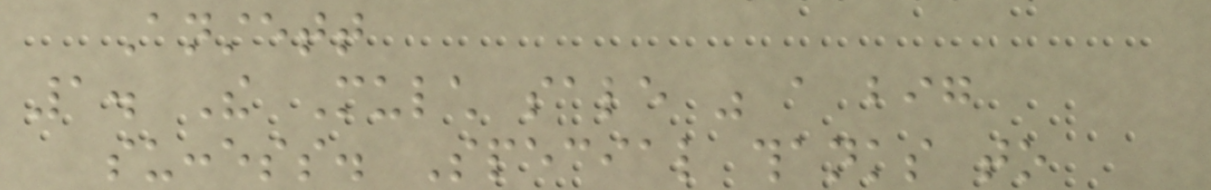Anstett
1. The Mulch sale was a big
success. Special thanks to
